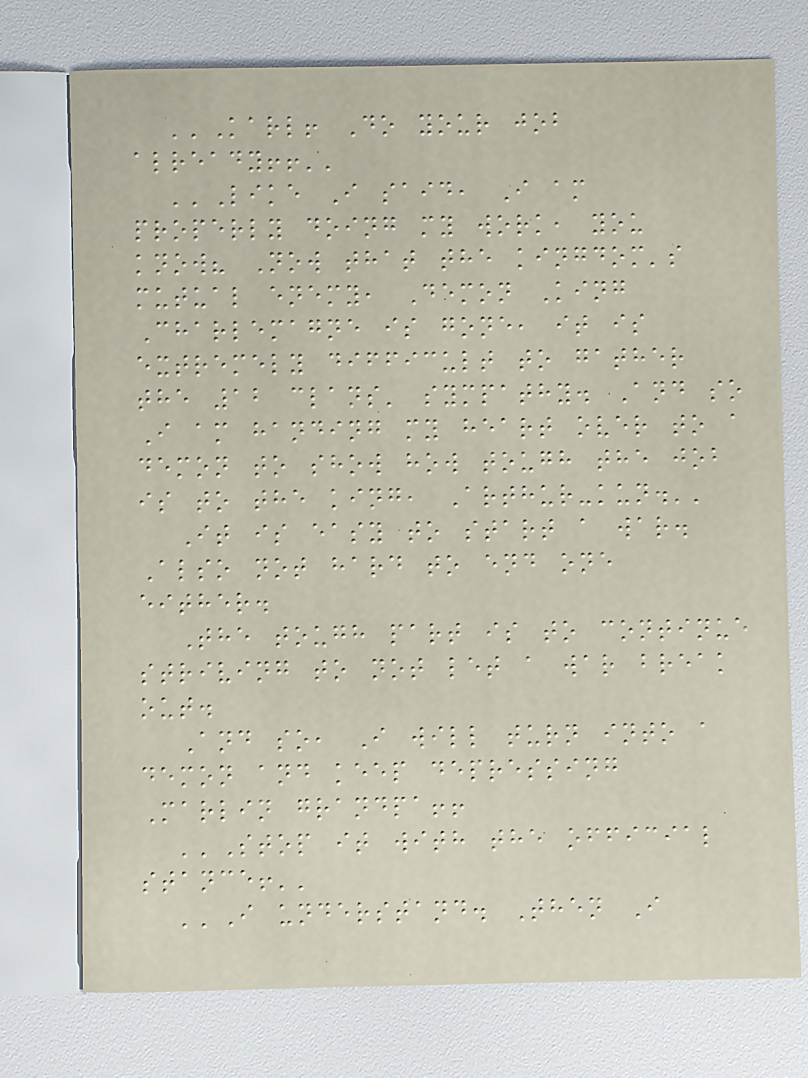''Karl! Do your job
already!!''
''Like I said, I am
properly doing my work, you
know? Now that the kingdom's
mutual enemy, Demon King
Charlemagne is gone, it is
extremely difficult to gather
the 12 clans' sympathy. And so
I am handing my heart over to a
demon to show how tough the job
is to the king, Arthur-kun.''
It is easy to start a war.
Also not hard to end one
either.
The tough part is to continue
striving to not let a war break
out.
And so, I will turn into a
demon and keep depressing
Marlin grandpa!!
''Stop it with the official
stance!''
''I understand. Then I
